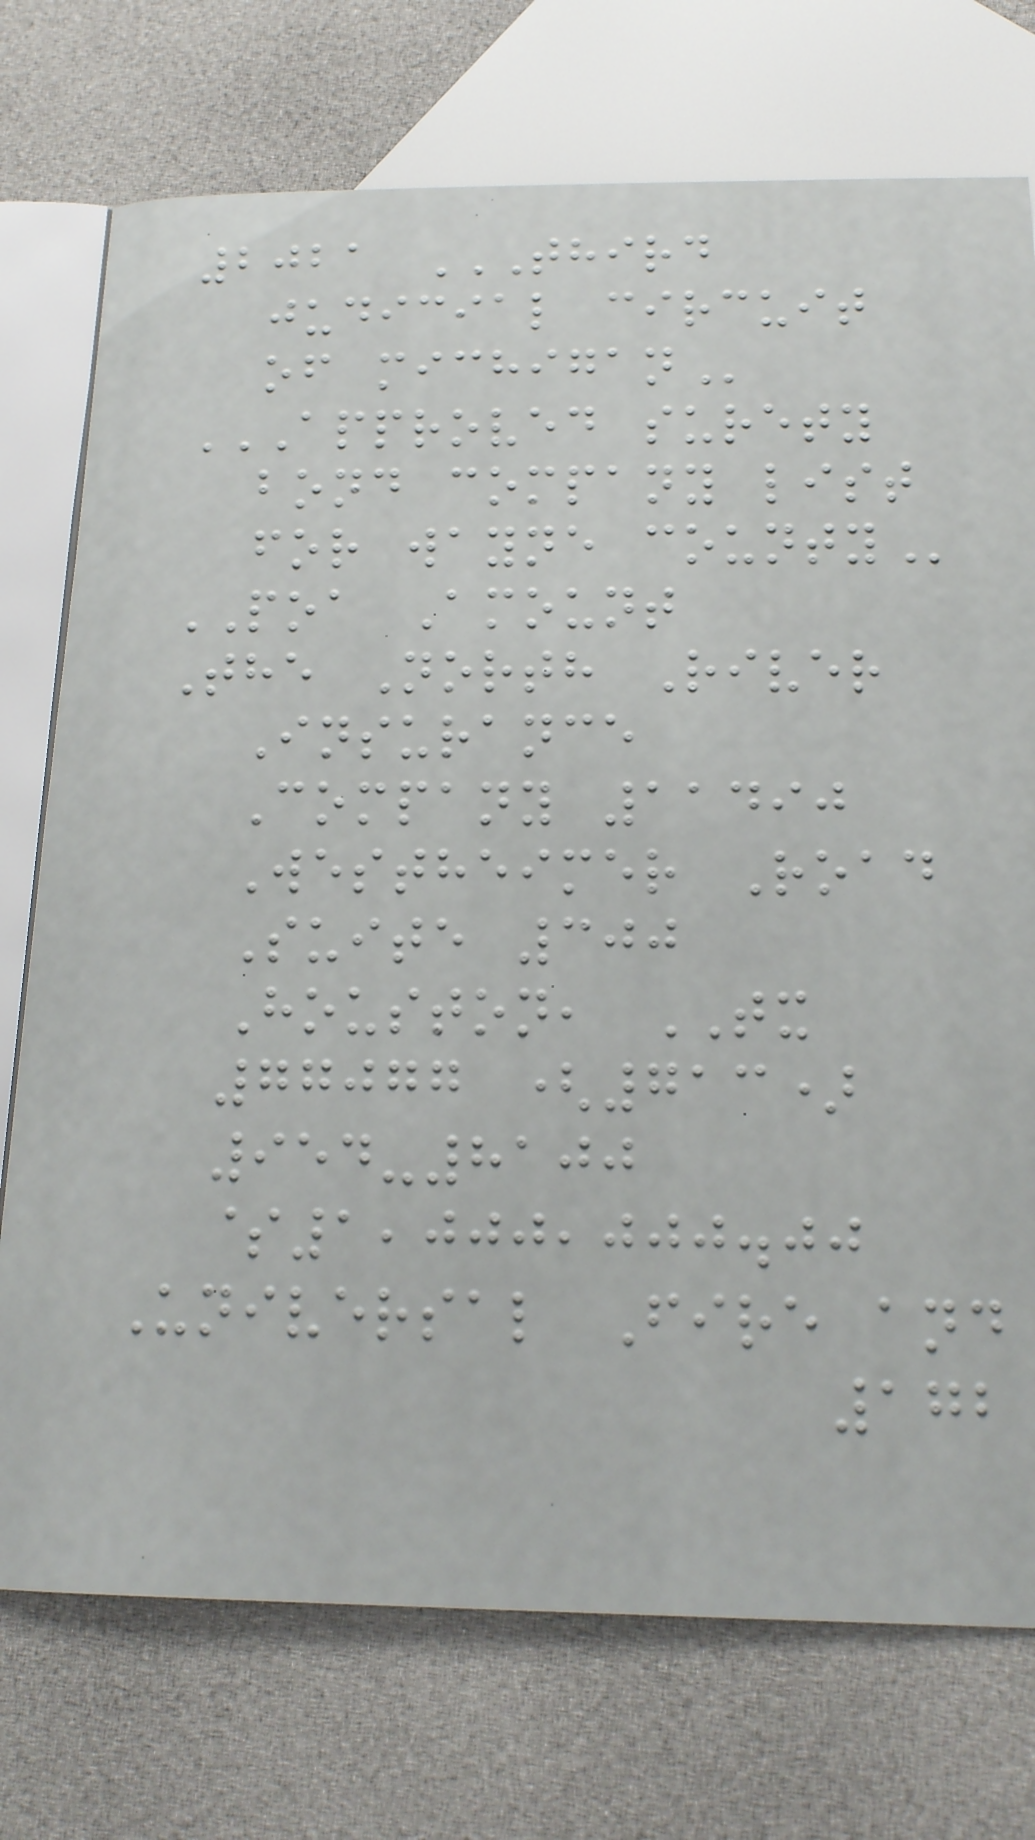2021 THIRD
JUDICIAL CIRCUIT
OF MICHIGAN
APPROVED SURETY
BOND COMPANY LIST
FOR WAYNE COUNTY
POA Amount
The North River
Insurance
Company 11490
Westheimer Road
Suite 300
Houston, TX
77077 (713)
954-8100
$1,000,000.00
Universal Fire and
172
